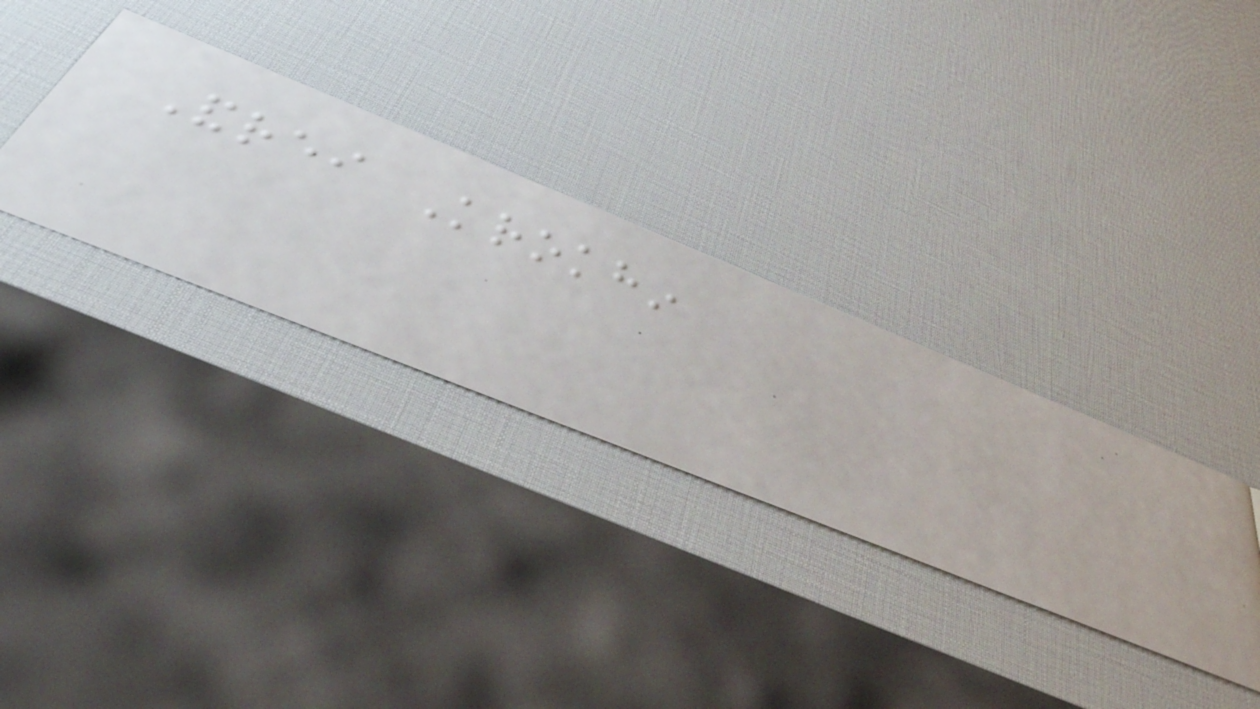Andrei Krokhin
